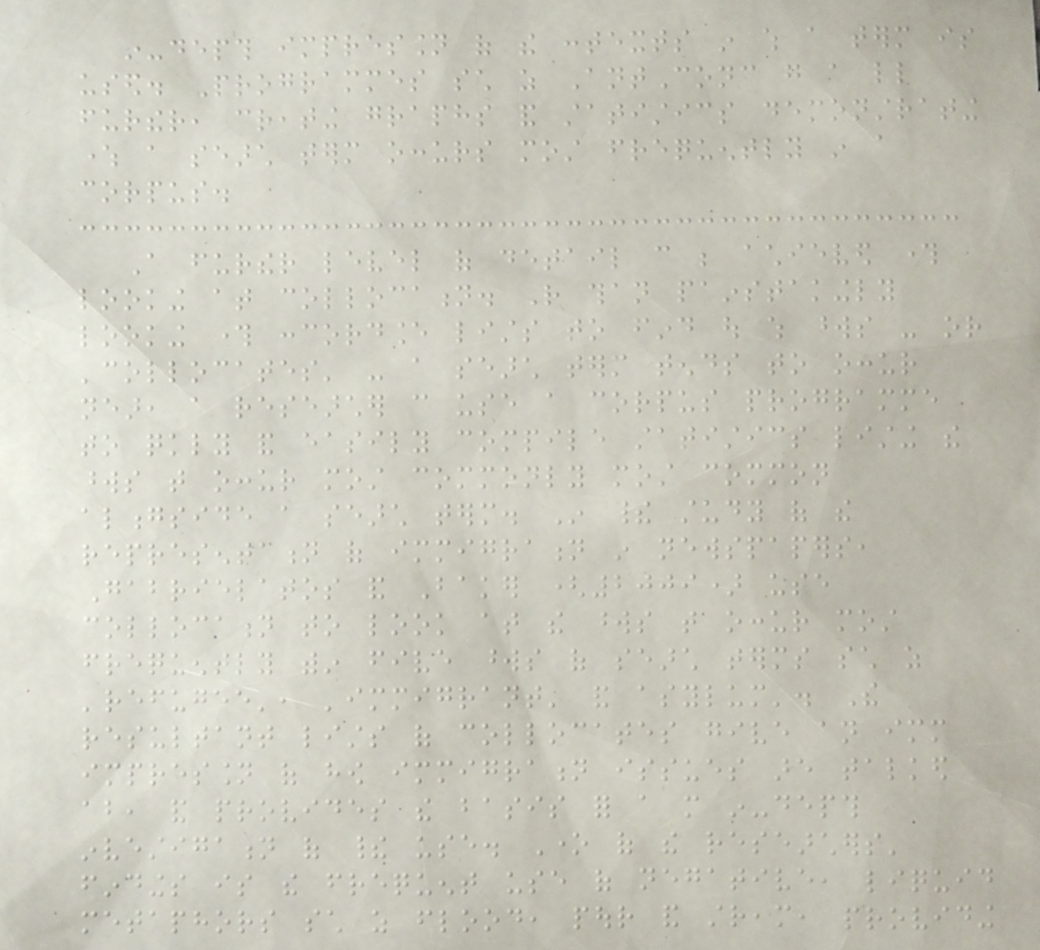in-depth impression of the contexts in which a term is
used. Programmes such as AntConc go a little
further, creating graphs and statistics demonstrating
where a search term occurs most frequently in a
corpus.
A further level of detail can be achieved through
looking at collocation. Rather than painstakingly
looking through concordance lists to find out which words - or
'collocates' - a search term tends to occur
near, a researcher can use a corpus programme
to quickly and easily compile statistics listing the
words that occur most commonly most common
alongside a search term. In their study of the
representation of immigration in newspapers,
Gabrielatos and Baker (2009) use
collocation to look at the words that occur most
frequently within five words of search terms such as
'refugee', 'immigrant' and asylum'. The
resultant lists of collocates give an immediate
impression of how immigration issues are talked
about, and provides the basis for a more in-depth
investigation of their use. One of the researchers'
findings is the frequent use of negative, liquid
metaphors such as flood, pour and stream, providing
